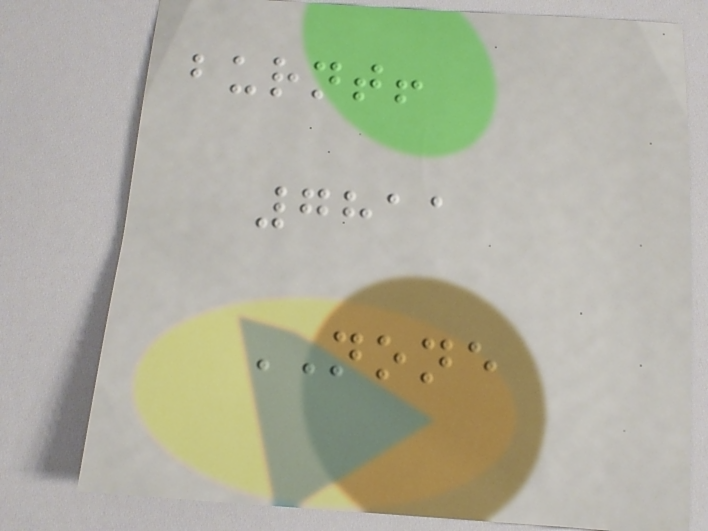burnt!
7811
NONE
